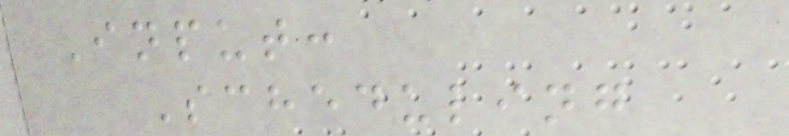Input:
Scheduling
